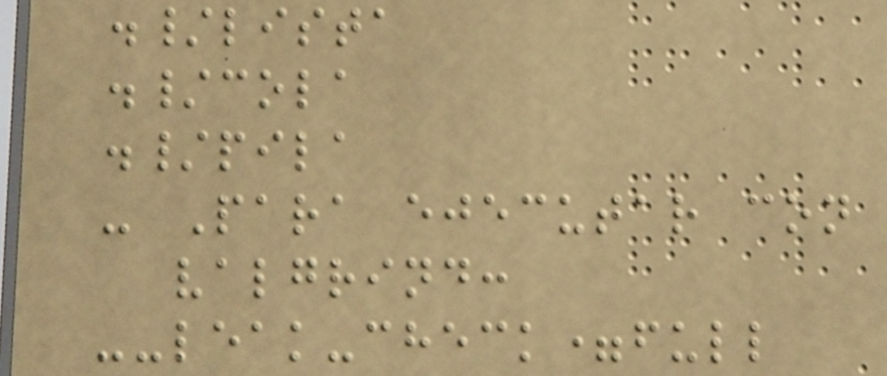./lista
./cola
./pila
- Para ejecutar con
valgrind:
--leak-check=full
